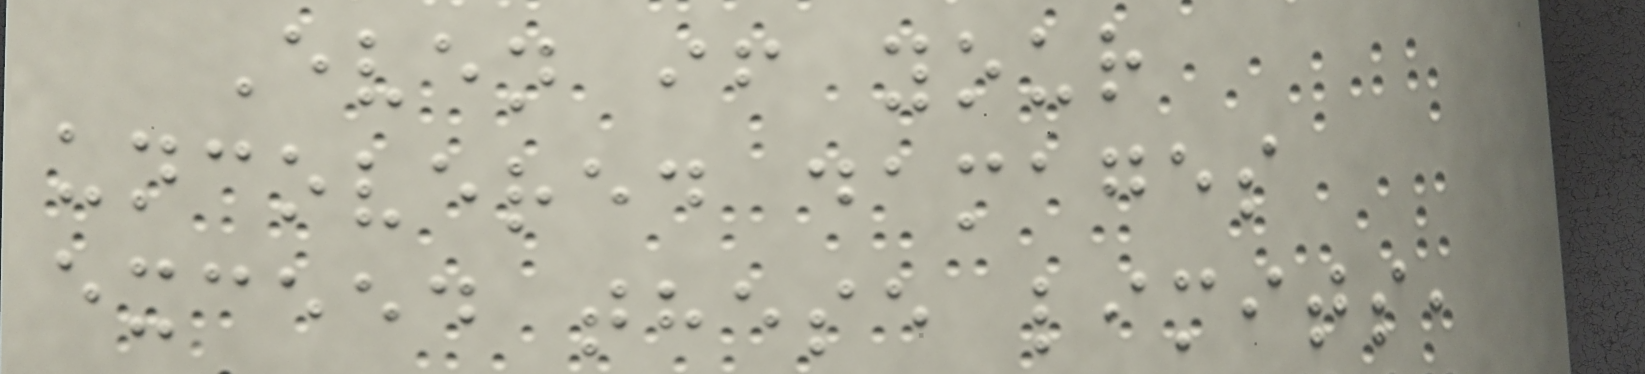Even if your
uncovered damages
exceed these limits,
